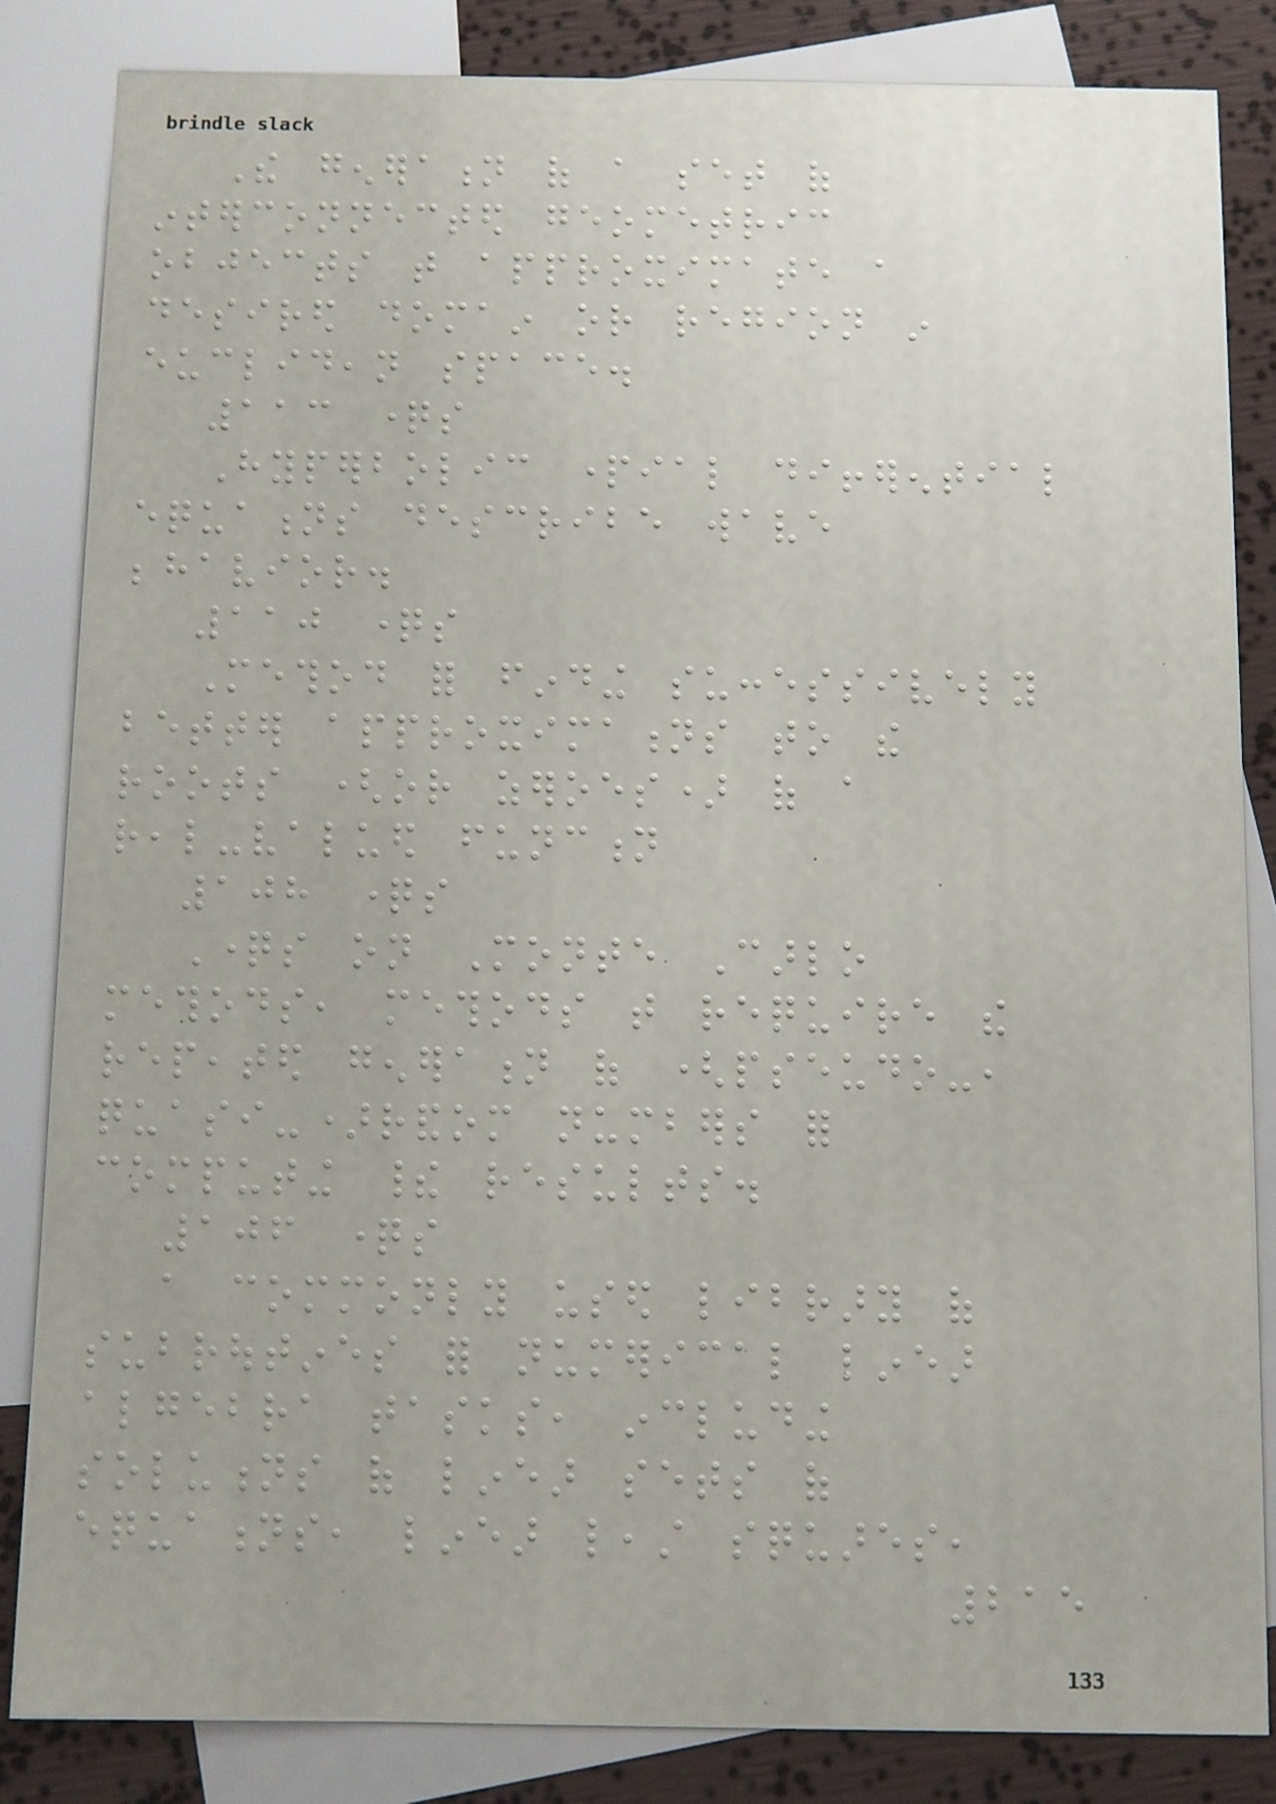The generation of a set of
interconnected geometric
objects that approximate a
desired domain or region in
euclidean space.
113 questions
Hyperbolic partial differential
equations describe wave
behavior.
110 questions
Method for finding successively
better approximations to the
roots (or zeroes) of a
real-valued function
108 questions
Questions on Monte Carlo
methods, methods that require the
repeated generation of (pseudo-,
quasi-)random numbers for
computing their results.
106 questions
a commonly used library of
subroutines for numerical linear
algebra tasks, including
solutions of linear sets of
equations, linear least squares,
215
